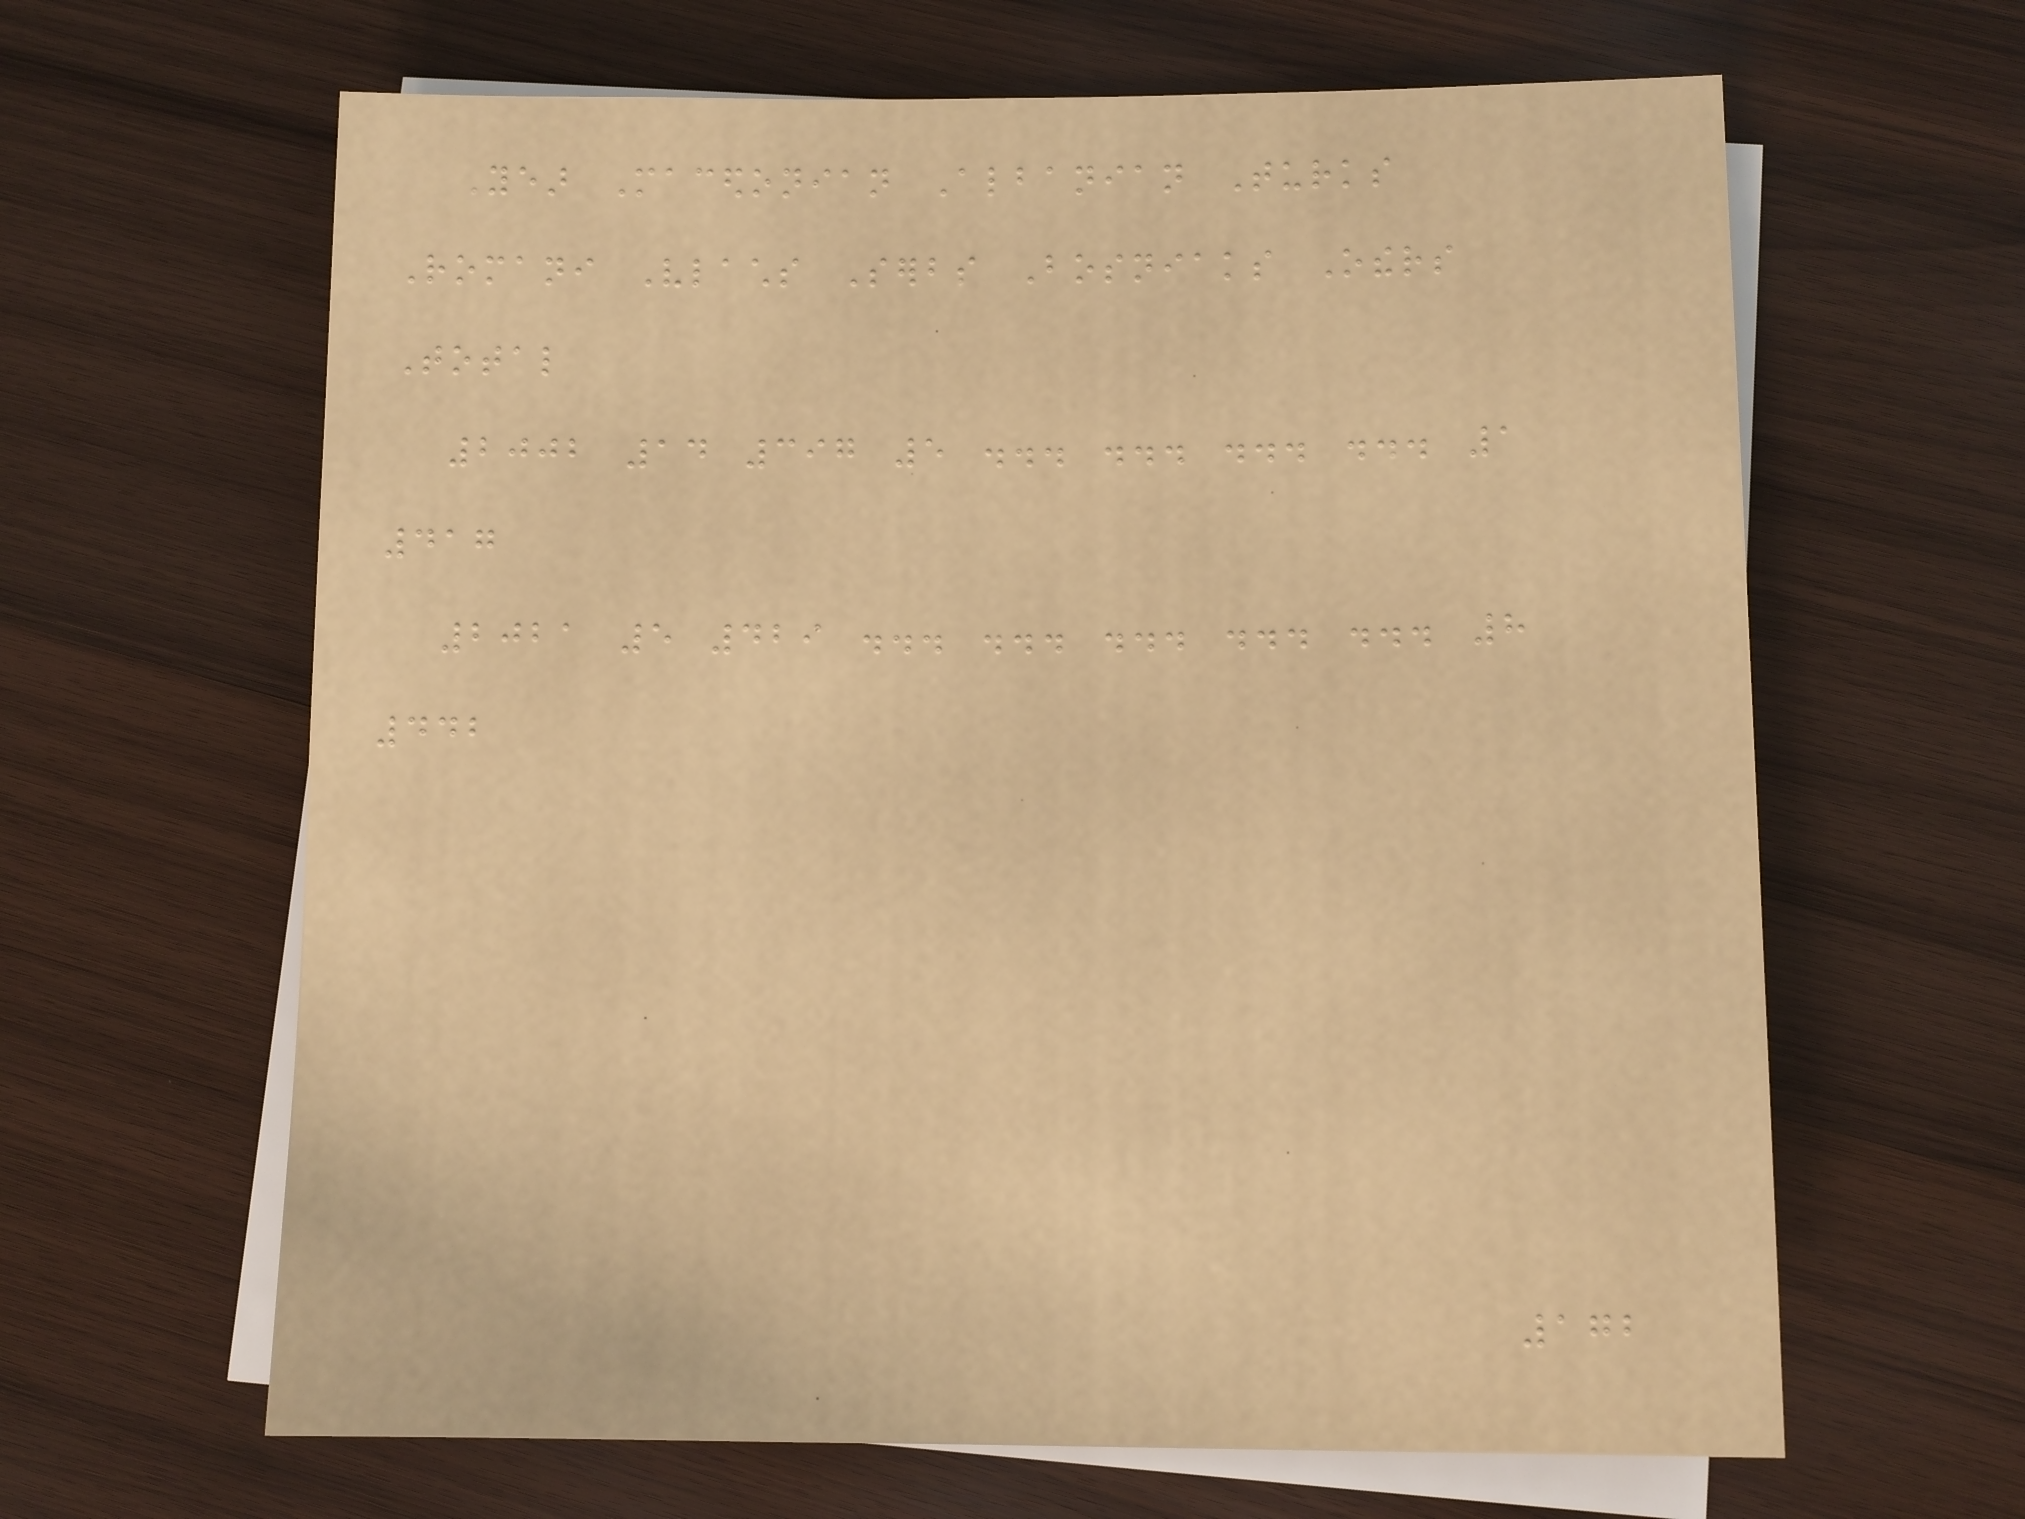Year Macedonian Albanian Turks
Romani Vlachs Serbs Bosniaks Others
Total
2002 14 397 5 ... ... ... ... 1
417
2021 5 429 ... ... ... ... ... 8
442
172
